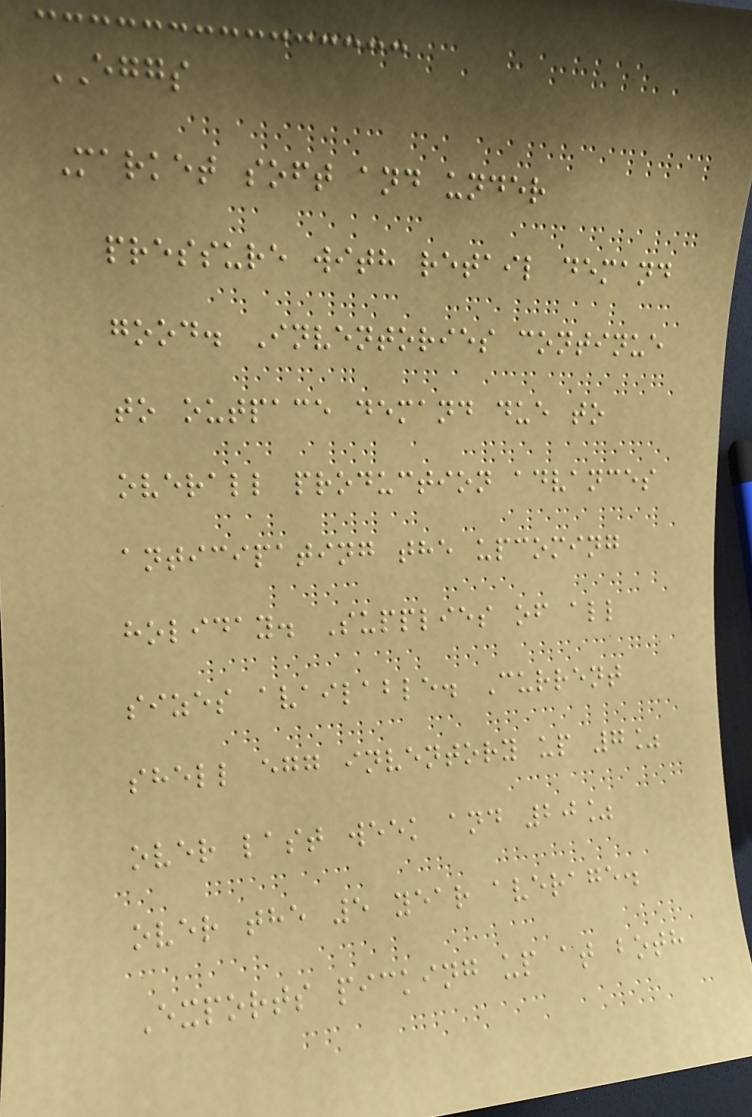EGGS
Market soft and under
pressure with retail demand
good. Inventories continue
to outpace demand due to
overall production advances
anticipating the upcoming
holiday. Supplies of all
sizes available. Current
shell egg inventory up 7%
over last week and 20%
over the 5 year average.
Exports picking up at both
